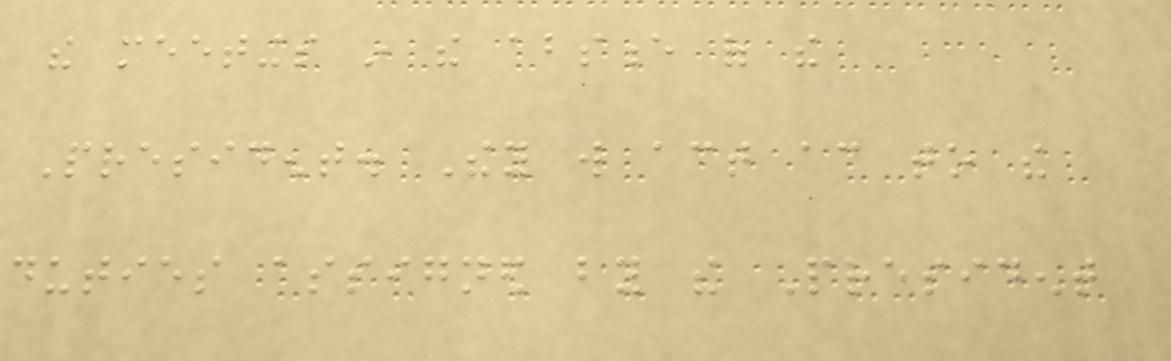the meetings in the absence of the
President. They will act according to the
duties assigned by the President
